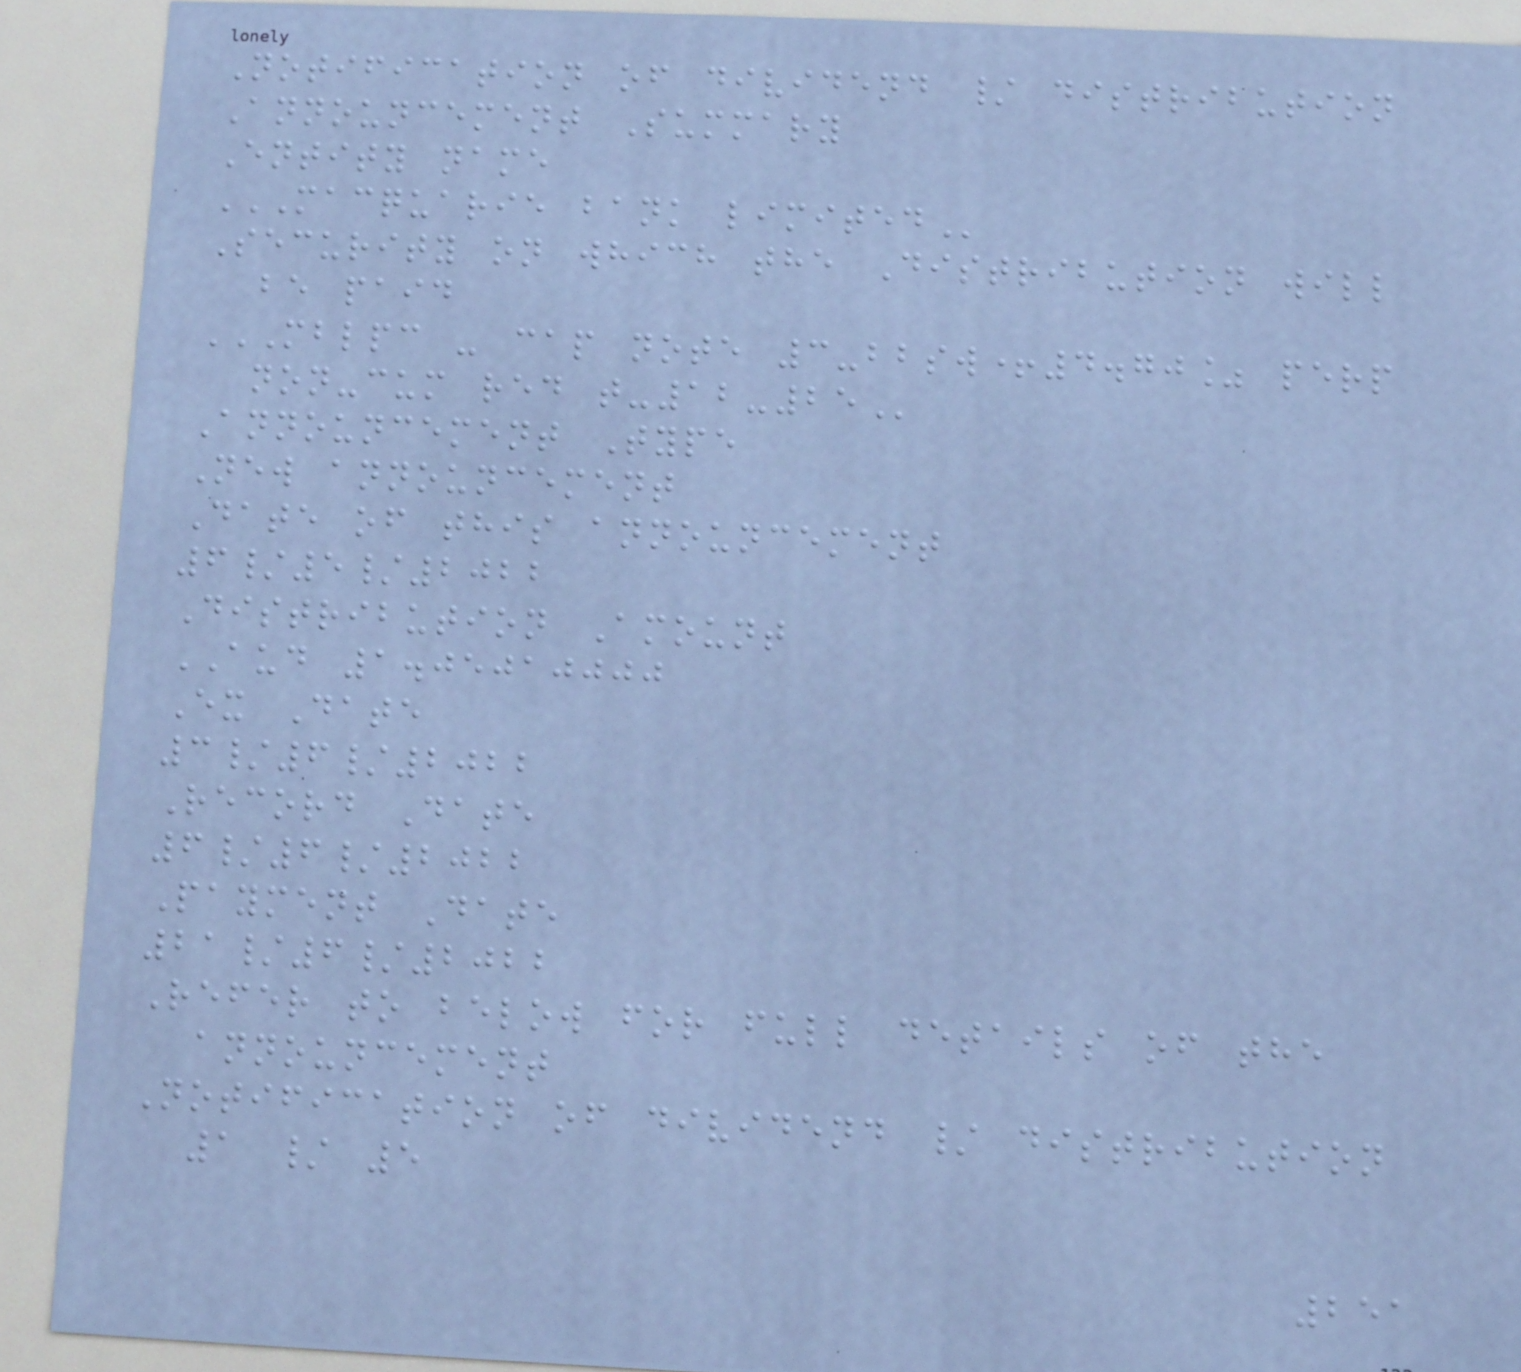Notification of dividend / distribution
Announcement Summary
Entity name
MACQUARIE BANK LIMITED
Security on which the Distribution will
be paid
MBLPC - CAP NOTE 3-BBSW+4.70% PERP
NON-CUM RED T-12-25
Announcement Type
New announcement
Date of this announcement
6/5/2022
Distribution Amount
AUD 1.05010000
Ex Date
3/6/2022
Record Date
6/6/2022
Payment Date
21/6/2022
Refer to below for full details of the
announcement
Notification of dividend / distribution
1 / 5
251
